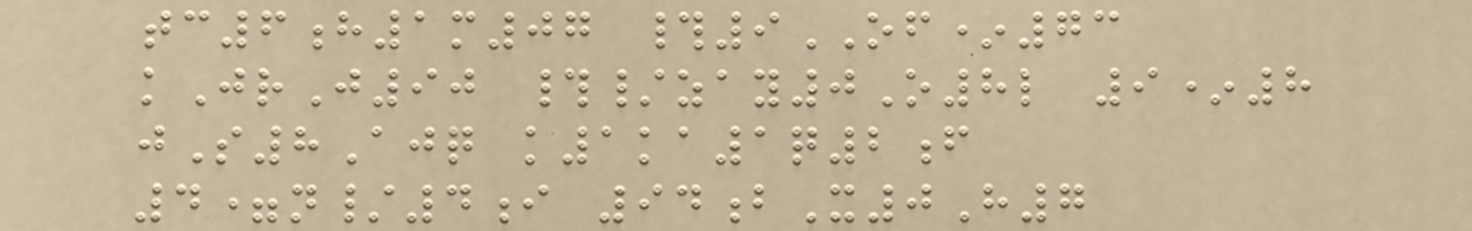tc6h1m07 #9OF*73
kJrJ90 #/zay0O8l 9*8
jS8Ajq k1ka1q2f
4=n/4i 94bX0H7
